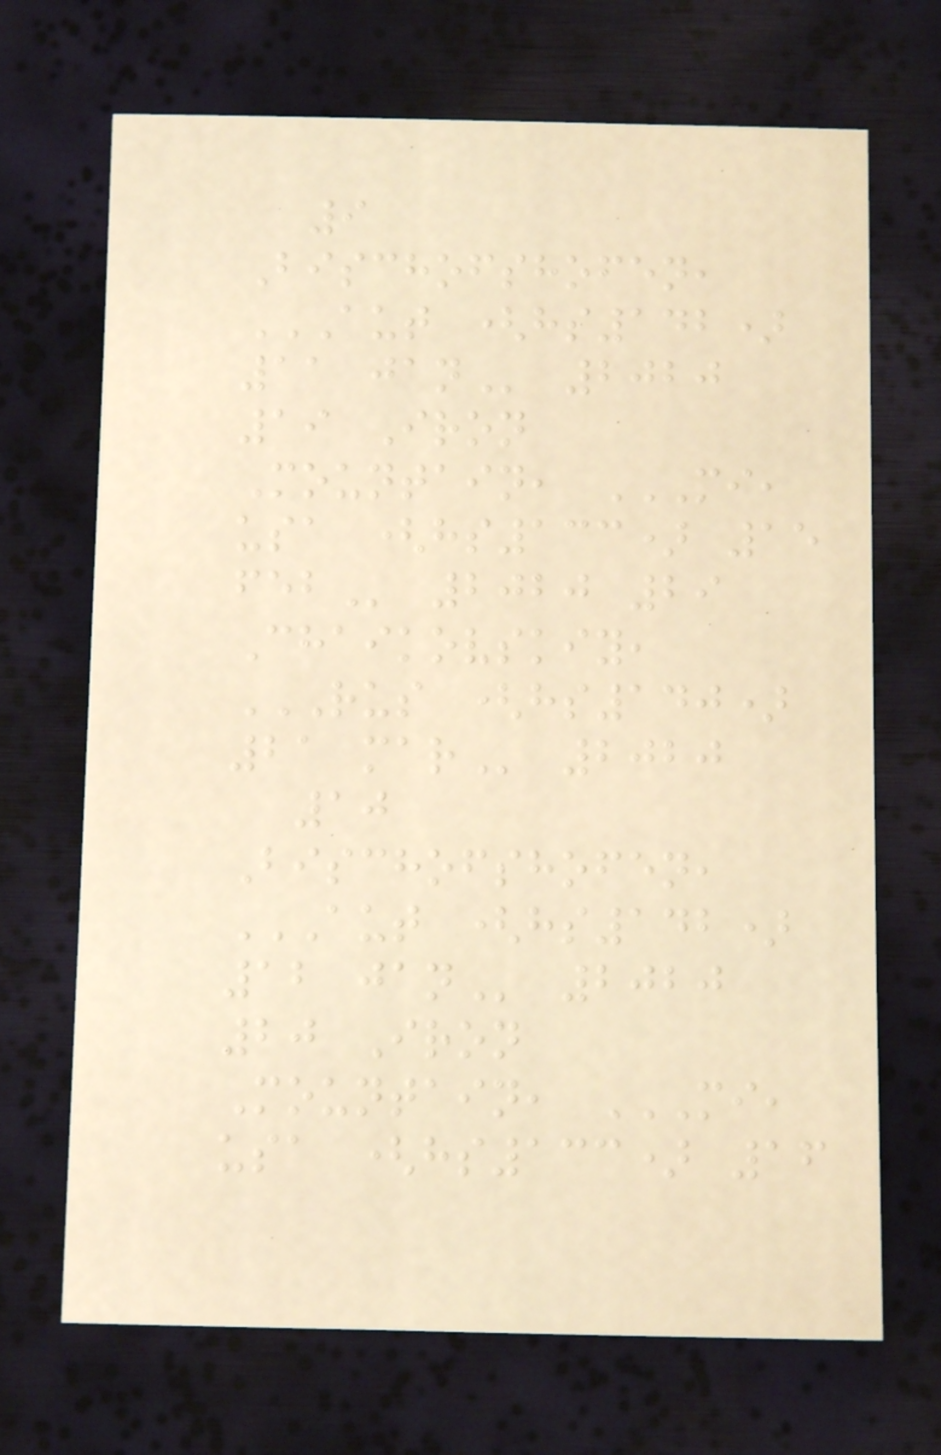9
Bischofshofen,
AUT (HS142)
11 JAN 2020
19 Iron
Mountain, MI,
USA (HS133) 15
FEB 2020 29
Chaikovskiy,
RUS (HS140)
21 MAR 2020
10
Bischofshofen,
AUT (HS142)
12 JAN 2020
20 Iron
Mountain, MI,
USA (HS133) 16
